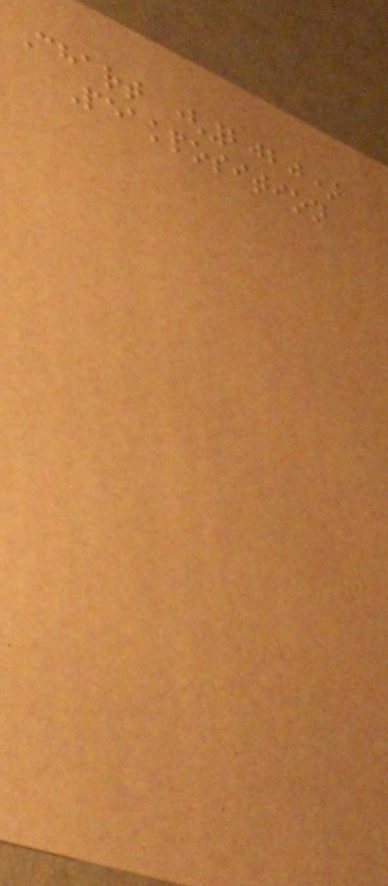Chart (2020)
Peakposition
